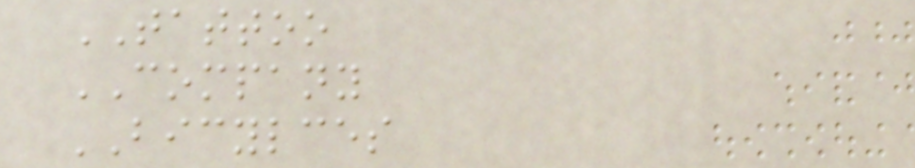TATTOO
COMPANY
BICYLCES
